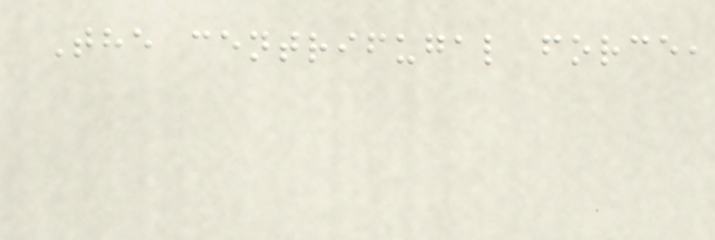The centrifugal force,
